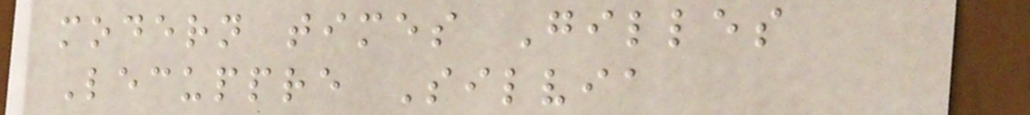modern times Gilles
Lecuppre Silvia
